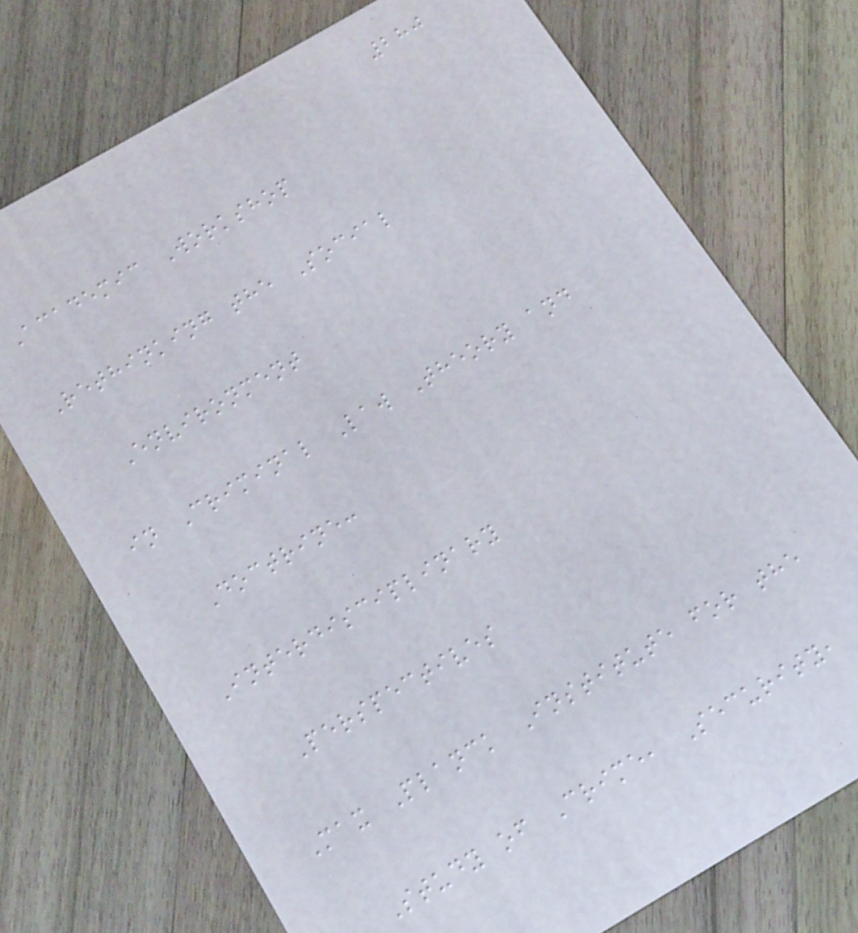280
Academic Workshop
Rethinking the Social
Environment
in Criminal Law Theory and
Doctrine:
Interdisciplinary
Perspectives
Max Planck Institute for the
Study of Crime, Security,
